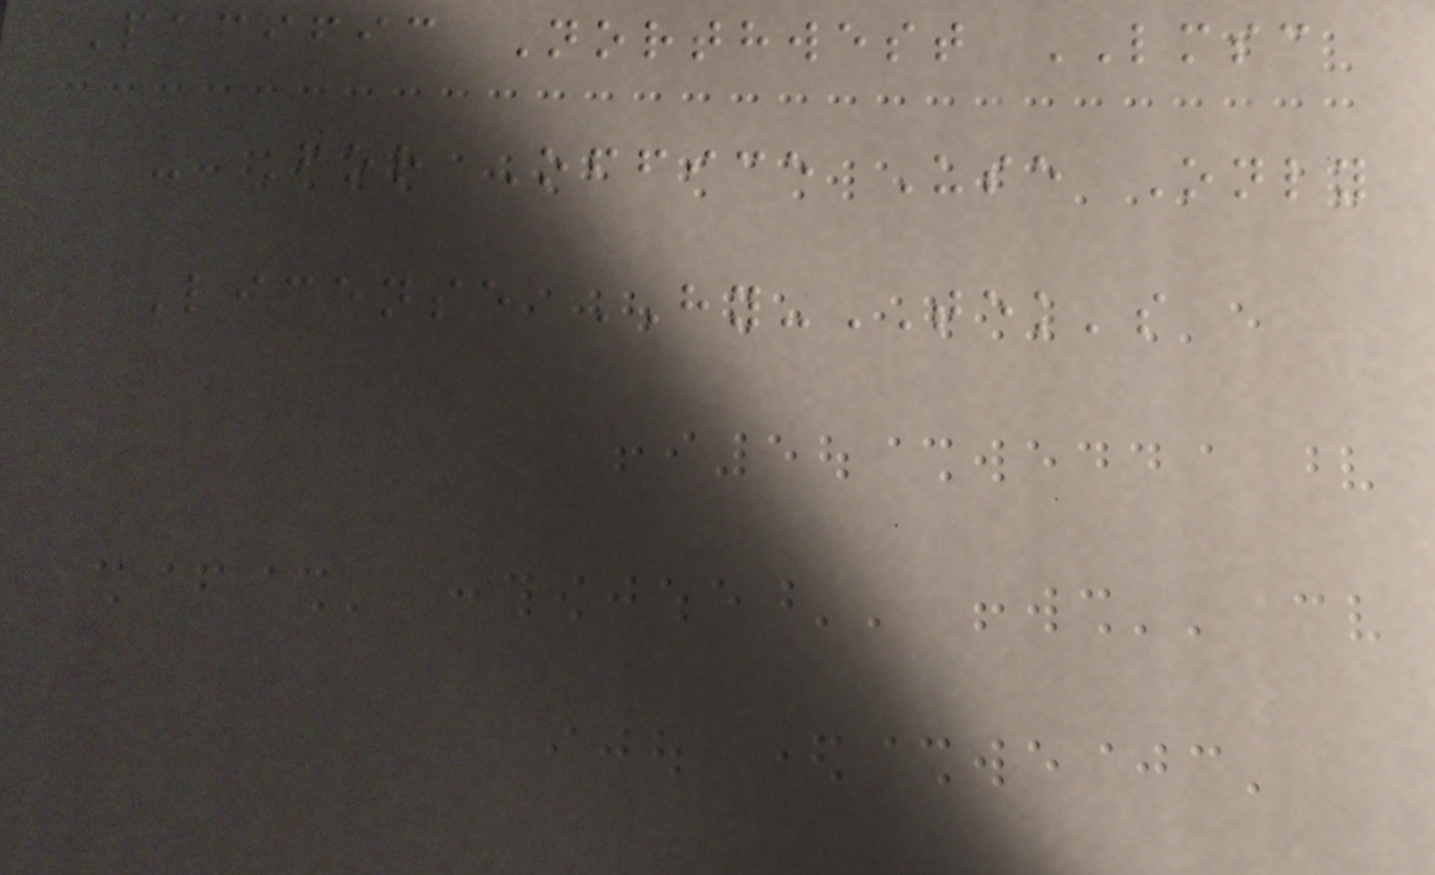Pacific Northwest LMSC
- For Office Use Only
License HY-TEK's
